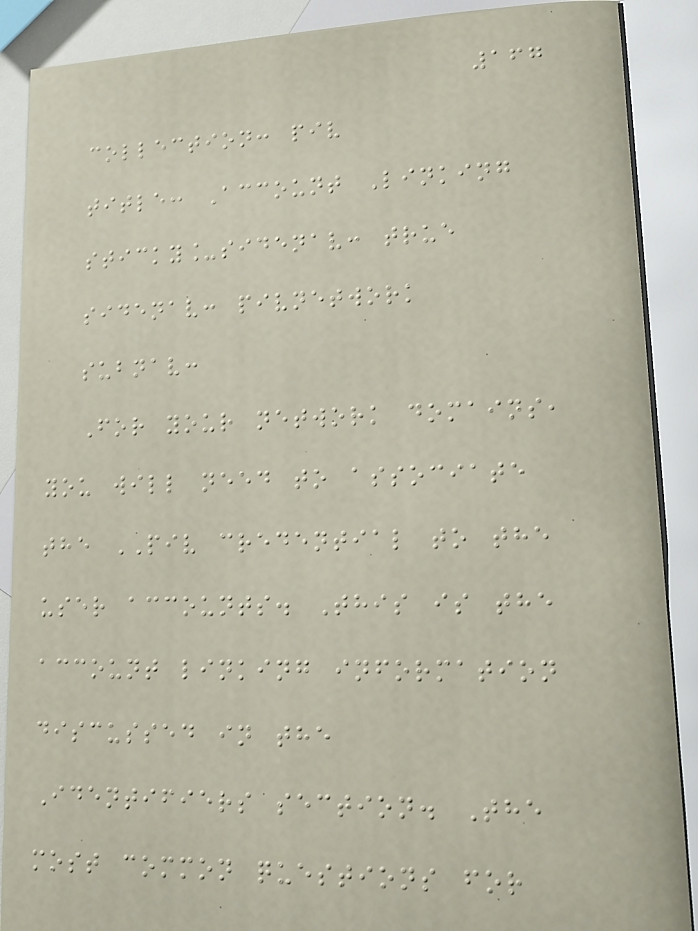167
collection: piv
title: Account Linking
sticky_sidenav: true
sidenav: pivnetwork
subnav:
For your network domains,
you will need to associate
the PIV credential to the
user accounts. This is the
account linking information
discussed in the
Identifiers section. The
most common questions for
